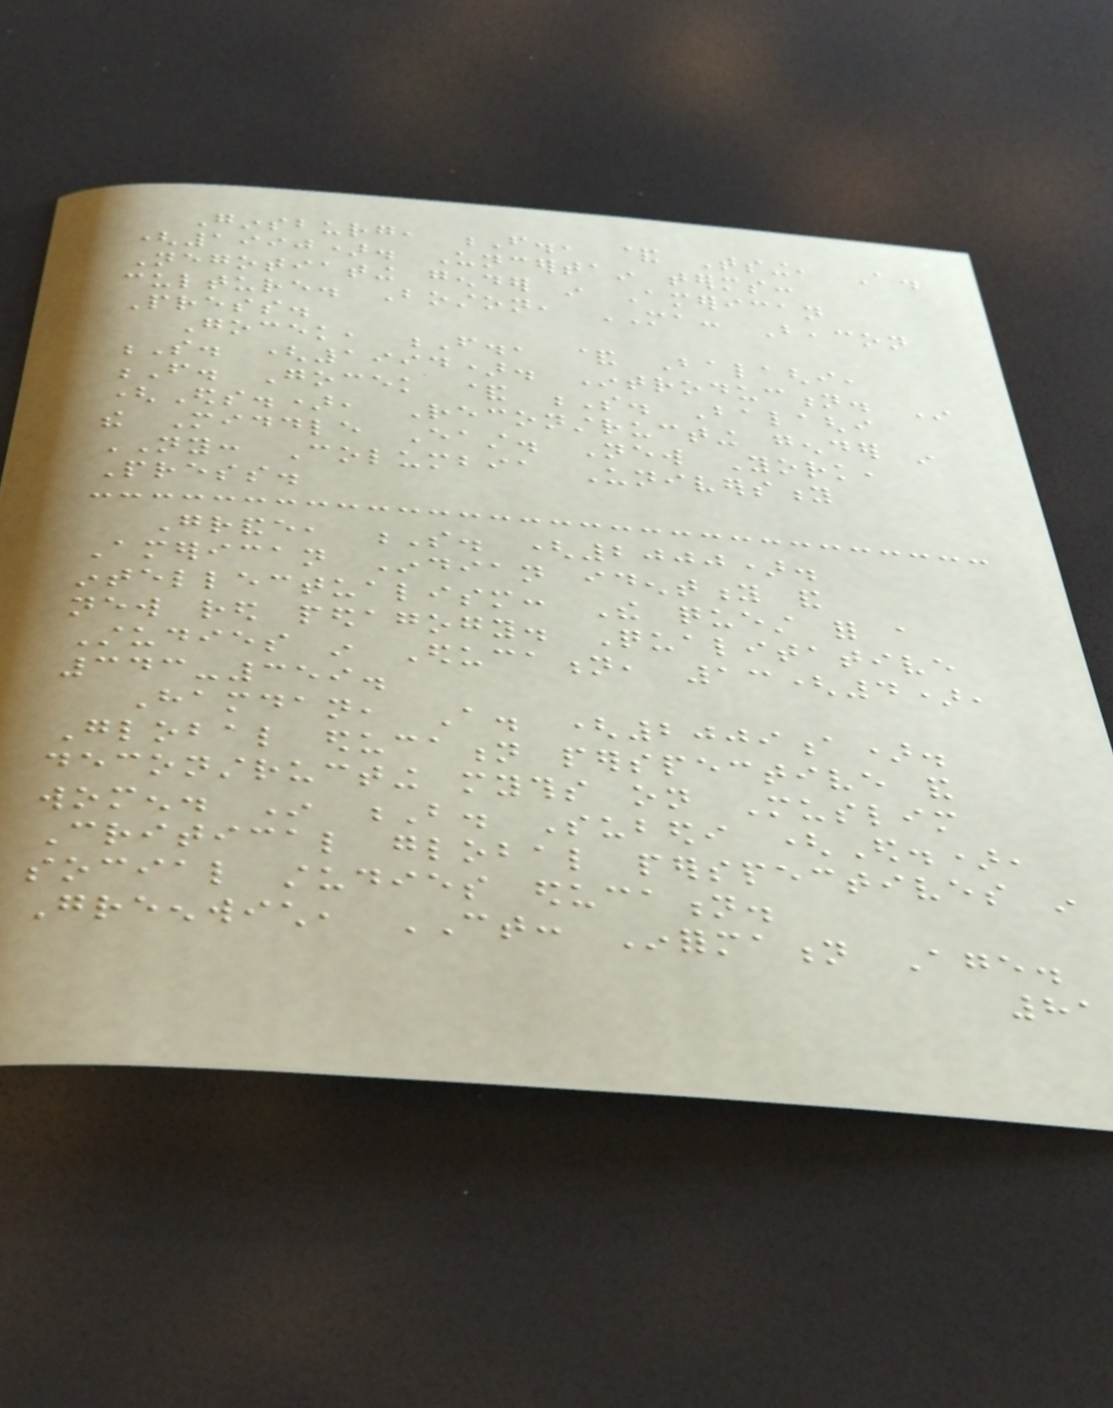Ginsburg, F., & Tsing, A.
(1990). Uncertain terms:
Negotiating gender in American
culture. Boston, MA: Beacon
Press.
Gocek, F., & Balaghi,
S. (1994). Introduction. In
F. Gocek & S. Balaghi
(Eds.), Reconstructing gender in
the Middle East. New York,
NY: Columbia University
Press.
Grande, S. (2000).
American Indian identity and
intellectualism: The quest for a
new red pedagogy. Qualitative
Studies in Education, 13(4),
343-359.
Hamdan, A. (2009a).
Global education perspective and
deconstructing myths on Muslim
women. In B. Subedi (Ed.),
Critical global perspectives in
social studies education.
Greenwich, CT: Information Age.
81
